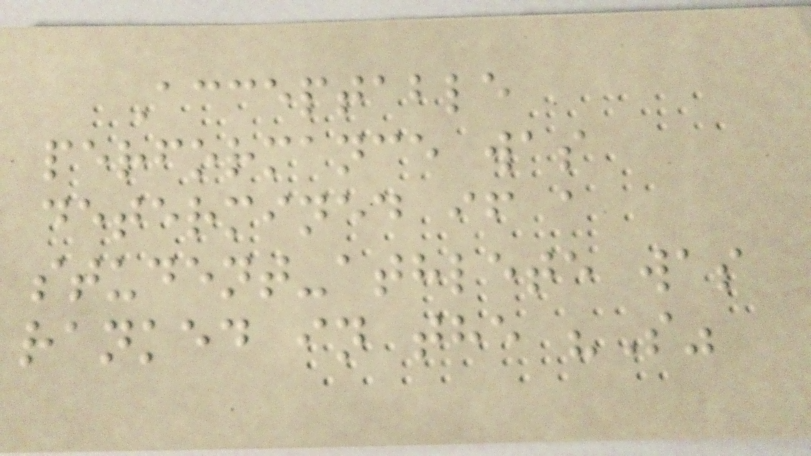Acceptable
performance was
determined if a
student-athlete was
ranked in the "S"
